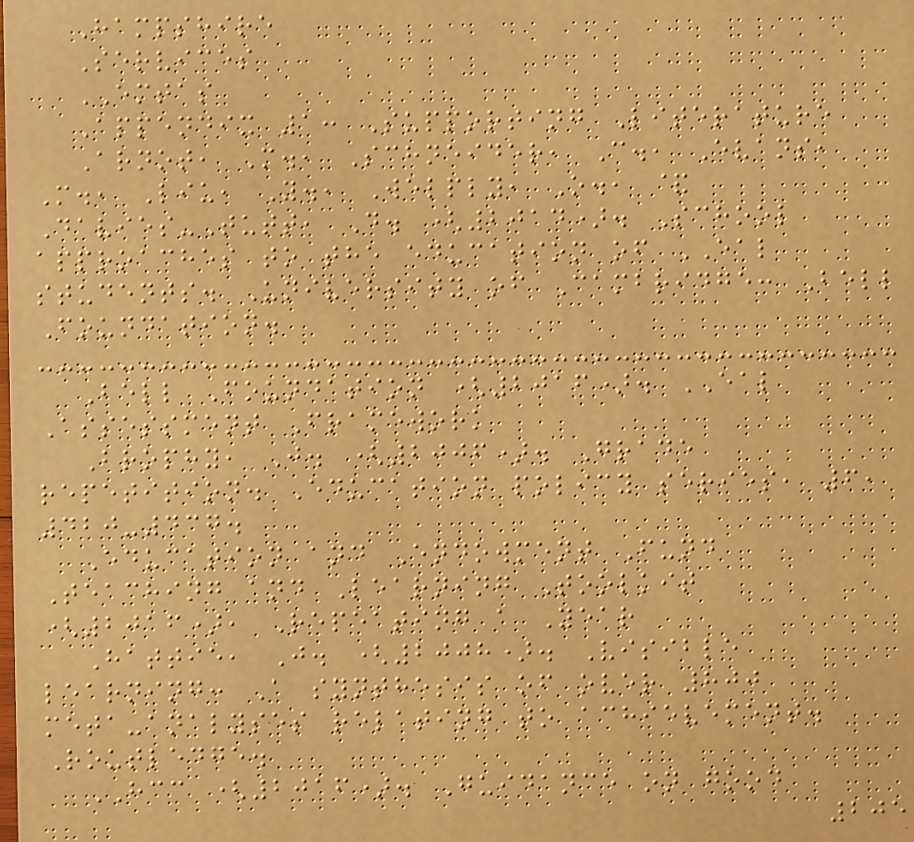Hampshire
Services
EMTAS
Appendix 1: Supporting Literature
Arnot, M., Schneider, C., Evans,
M., Liu, Y., Welply, O., &
Davies-Tutt, D. (2014). School
approaches to the education of EAL
students. University of Cambridge: Bell
Foundation.
Bell Foundation (2016). EAL
Assessment Framework
Brophy, J. (2006). Grade
repetition. Education policy series, 6,
420-437.
Education and Endowment Fund
Teaching and Learning Toolkit
(2016), Repeating a Year
Hattie, J. (2008). Visible
learning: A synthesis of over 800
meta-analyses relating to achievement.
Routledge.
HCC (2016). Guidance on good
205
